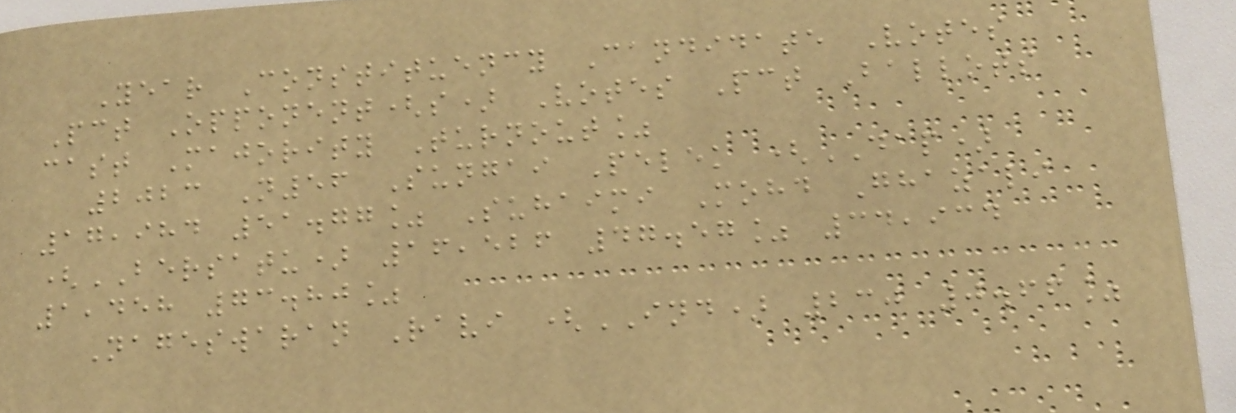Year Constituency Candidate Votes
Pct Opponent(s) Votes Pct Ballots
cast Majority Turnout%
2023 N56 Sungai Pelek (DAP)
17,984 51.77% Suhaimi Mohd Ghazali
(BERSATU) 16,526 47.57% 34,934
1,458 73.80%
Nageswaran Ravi (IND) 230 0.66%
